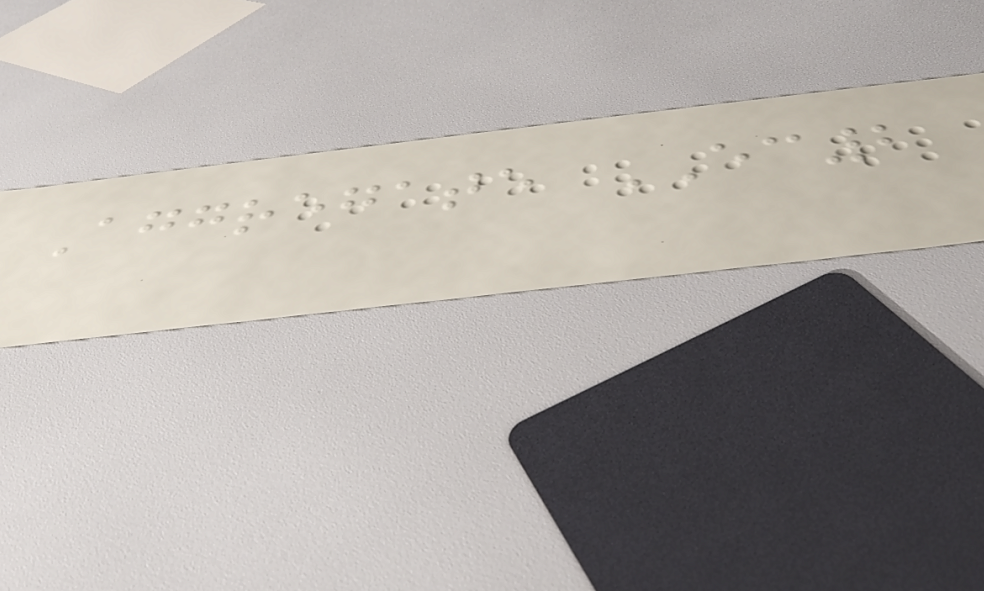Aggregate EC2
